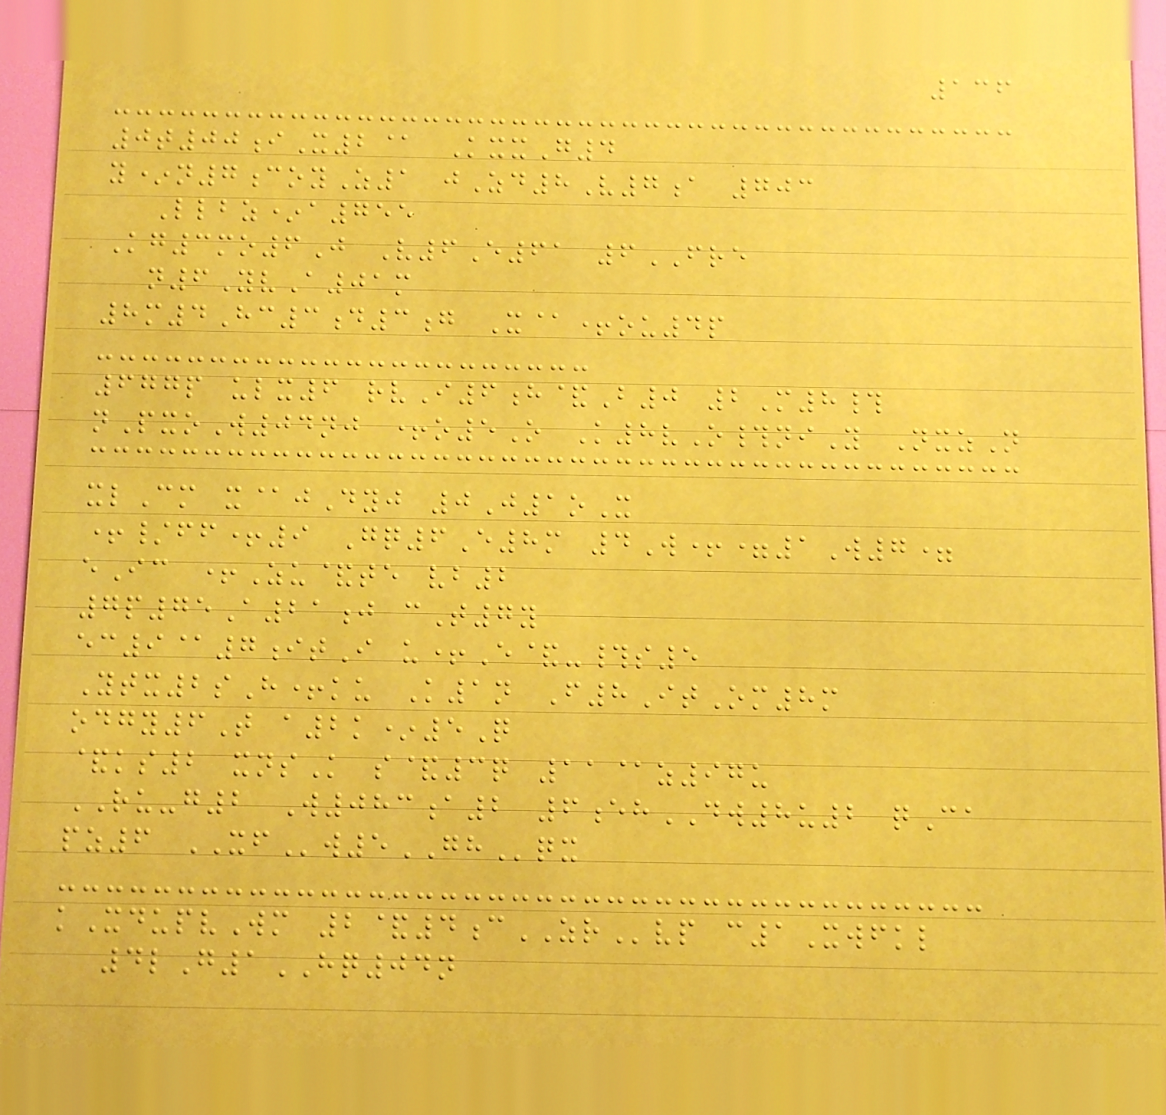136
0t00iX2@ KxxG4
y*n7coyZ1 jZd8V7a 703
Llbz*a755
Kg3mo6J V6E61 6FRE
n6YvA01m
8m4Hc3d3g X@+ou4p
677p ulx6 rvI6h&B0 2M8#
nPxoW04nj +o5O K8vO#niY NxzN
xlCm x@jDyj 0J1oX
+/ff+9 Gq6E8m 4W+=1W7=
eIc +Zu&te vb2
7p75A21j cT7y
ec9@7itI u+E&-#s5
Ytx2sH+ku K1n F8ItOm8m
odgy6T a2k*5Q
&ks2 xnsK s&3q 11@z97u
RU-g2 W083a2 6ehDW8u2 qCa
pz6 XFw5GHqx
kXdupvWm 2&4cZRvp c1Xwfkl
4lG1HQ04n
